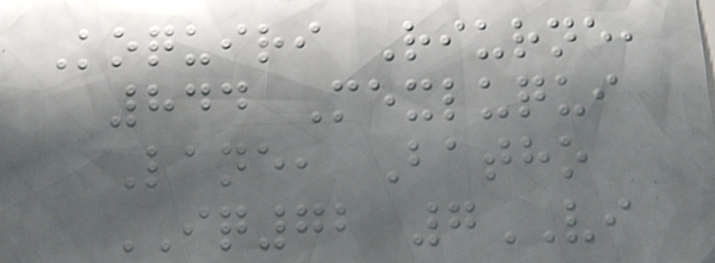Koquiri Riurne,
844 Mexluqui
Lane, Batho
IQ72 7VI
